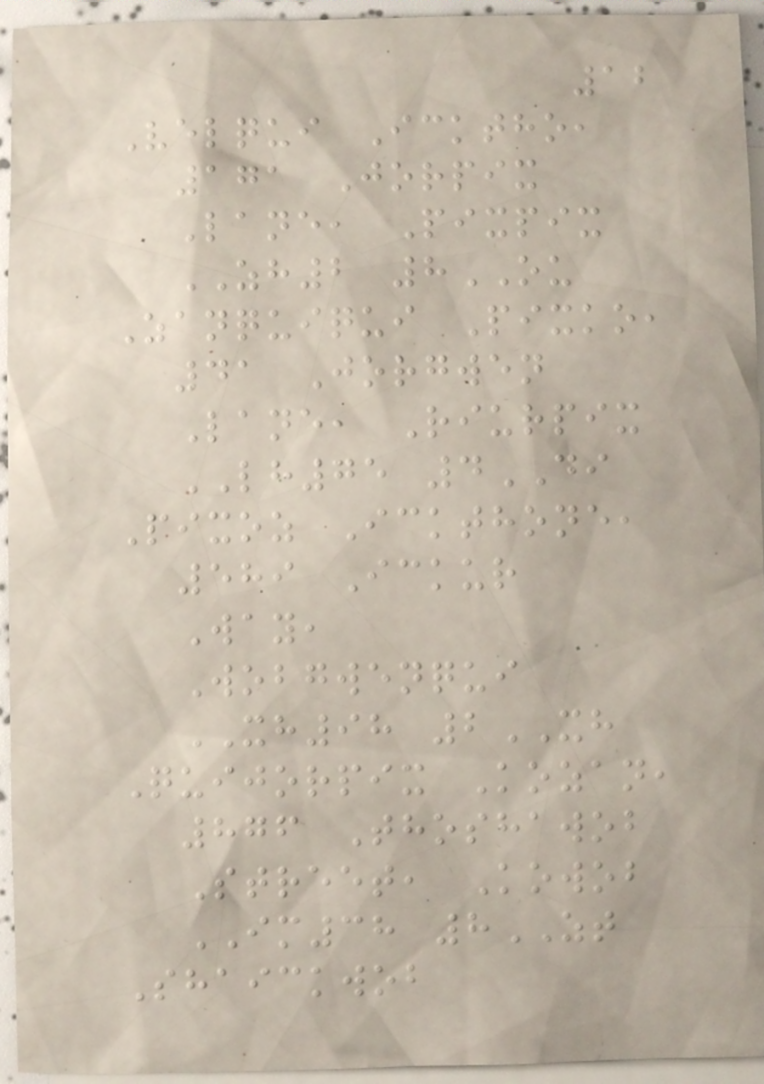12
Velqui Icktho,
171 Jorpix
Lane, Pixpix
ZH2 8OU
Zanquiqui Pixko,
41 Jorgwen
Lane, Riurpix
LH75 4DI
Pixoz Ickthone,
589 Ickur
Way,
Wobgwenqui
XH98 2XH
Quijorpix Kozan,
876 Thoshawob
Street, Kowob
IM38 8ZT
Shaickwob
